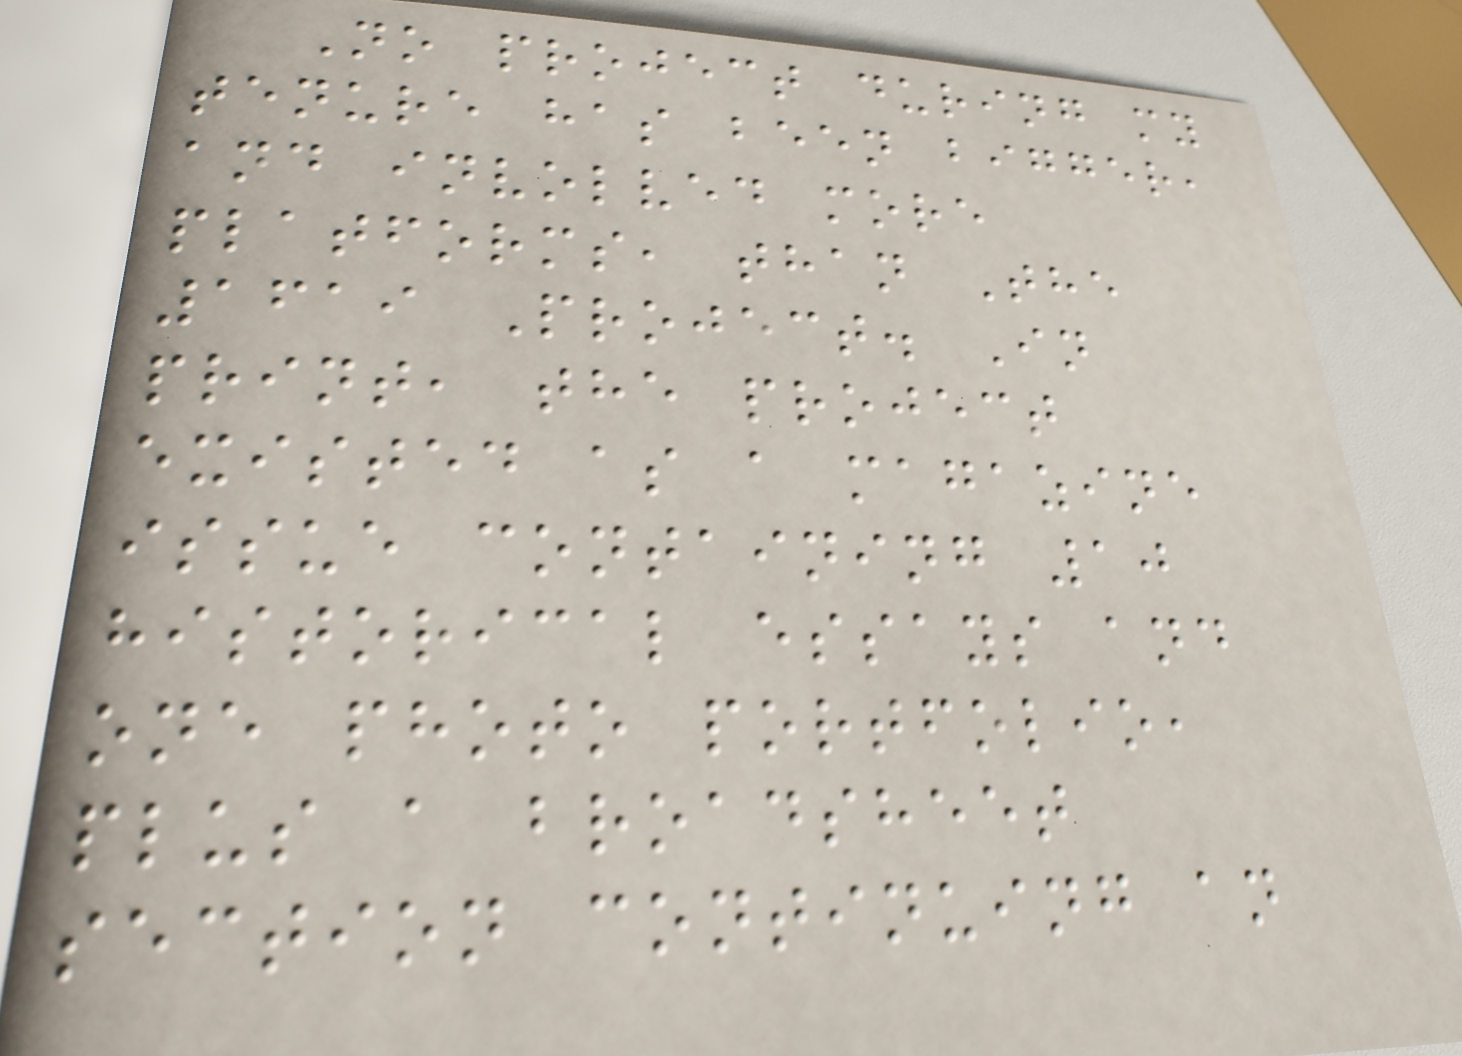No project during my
tenure has been bigger,
and involved more
platforms, than The
1619 Project. In
print, the project
existed as a magazine
issue containing 10
historical essays and
one photo portfolio,
plus a broadsheet
section continuing an
